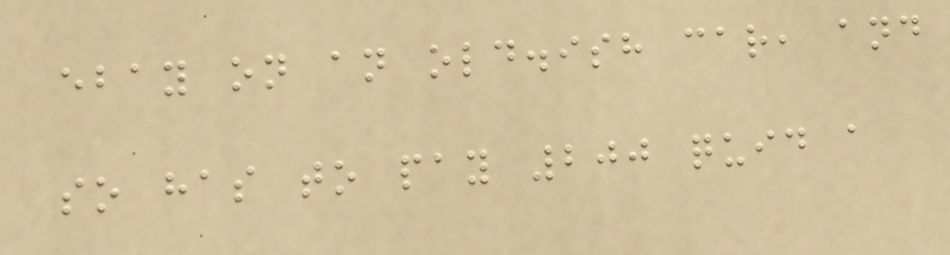ebay on an old.ish car, and
so has to pay 200 quid a
